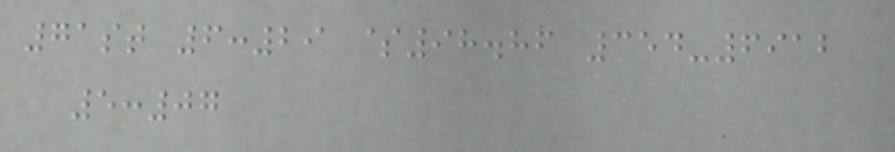71st 6:29 $98.86 354-6912
5:07
